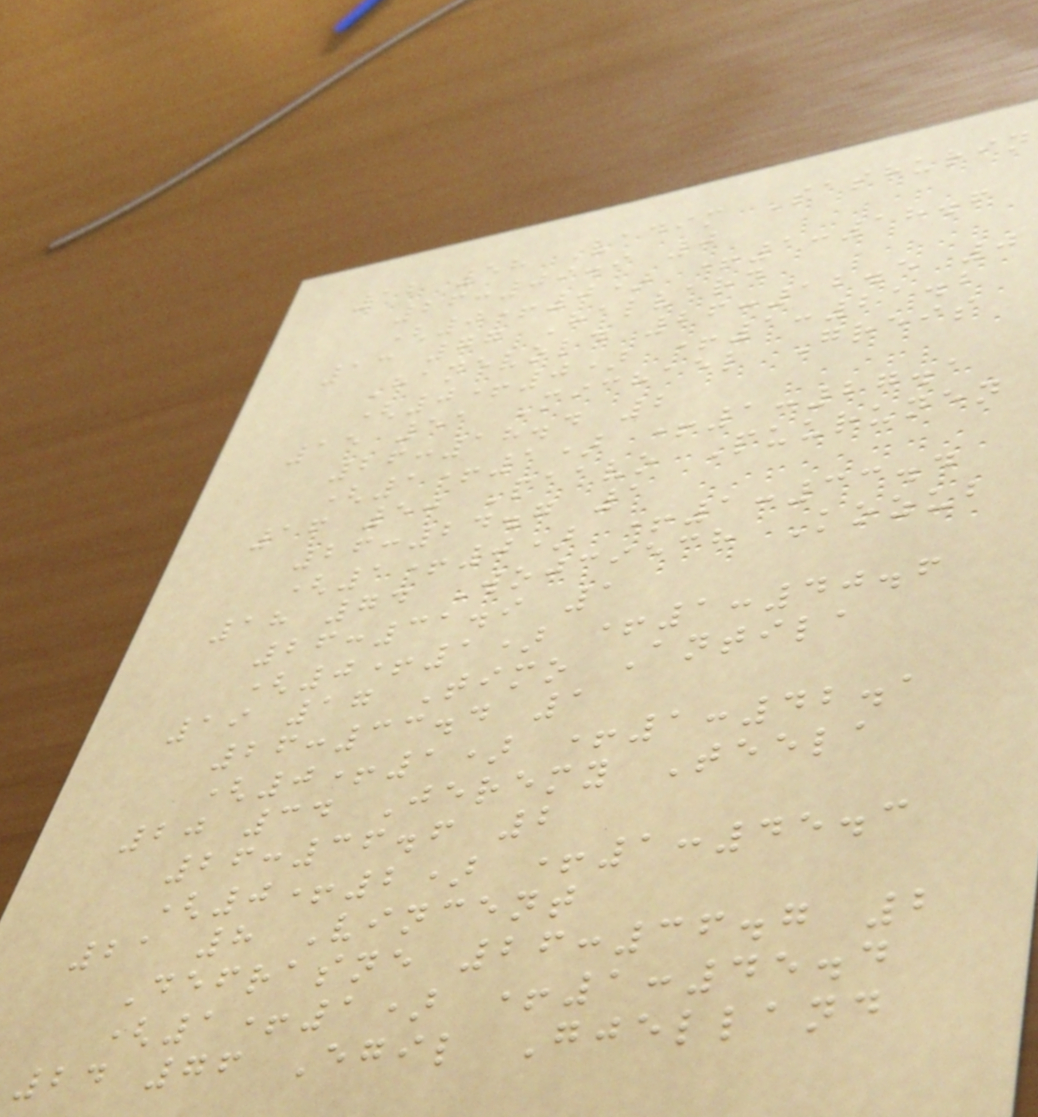12 58 Vadim Sashurin
26:09.9 0
(0+0) +1:18.6
13 77 Halvard
Hanevold 26:12.5 0
(0+0) +1:21.2
15 51 Michael Greis
26:18.4 2
(1+1) +1:27.1
16 50 Paavo Puurunen
26:24.7 1
(1+0) +1:33.4
18 74 Wojciech Kozub
26:31.9 1
(0+1) +1:40.6
19 17 Timo Antila
26:33.4 1
(0+1) +1:42.1
20 34 Jeremy Teela
26:36.6 2
(0+2) +1:45.3
21 8 Vincent
Defrasne 26:36.7 2
(1+1) +1:45.4
24 76 Egil Gjelland
